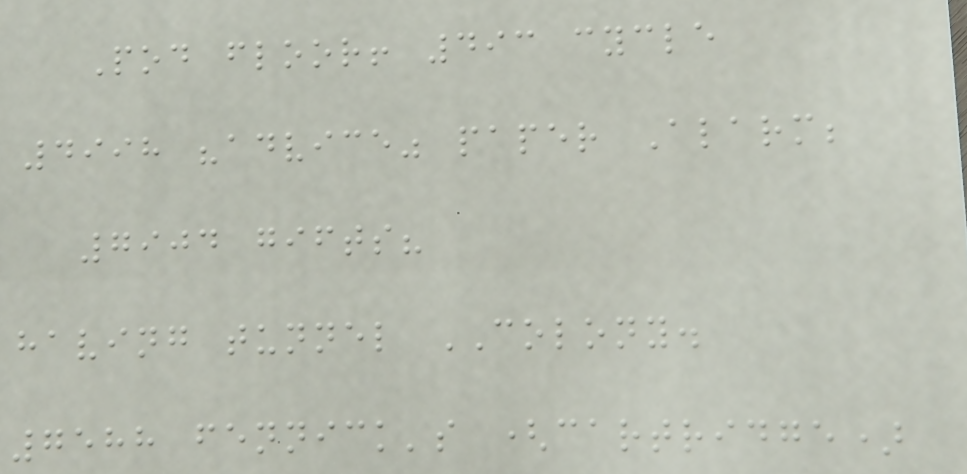Pod floor! 493 cycle
4998 "advice" paper Alarm;
7904 gifts?
having tunnel COLONY.
7588 fennick's (cartridge)
